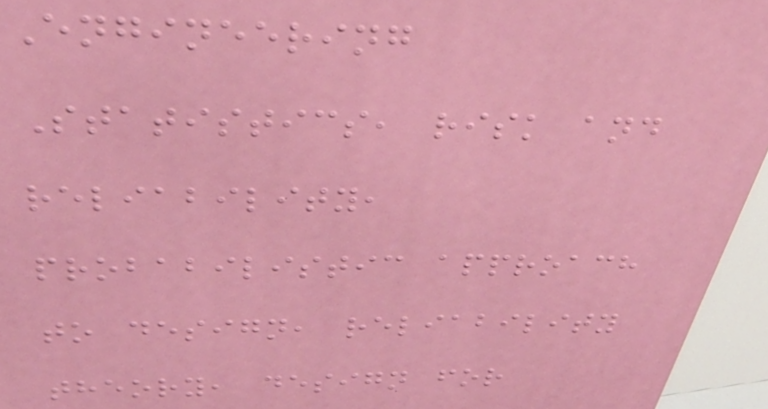Engineering
Statistics, risk and
reliability,
probabilistic approach
to design, reliability
theory, design for
